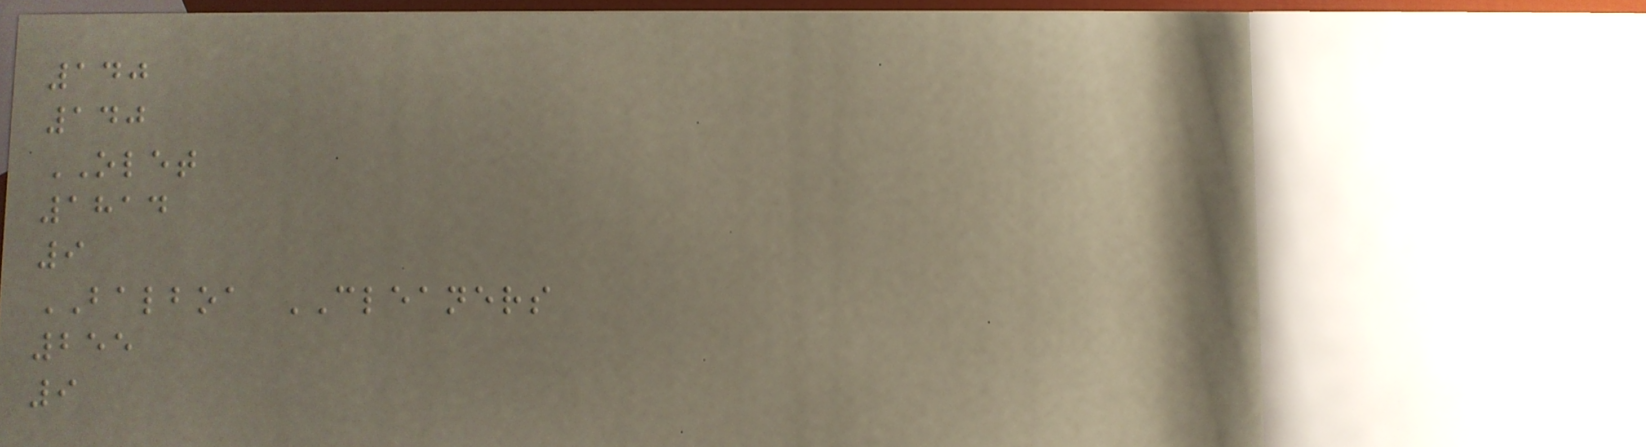140
140
OLET
1814
9
BALBOA CLEANERS
255
9
